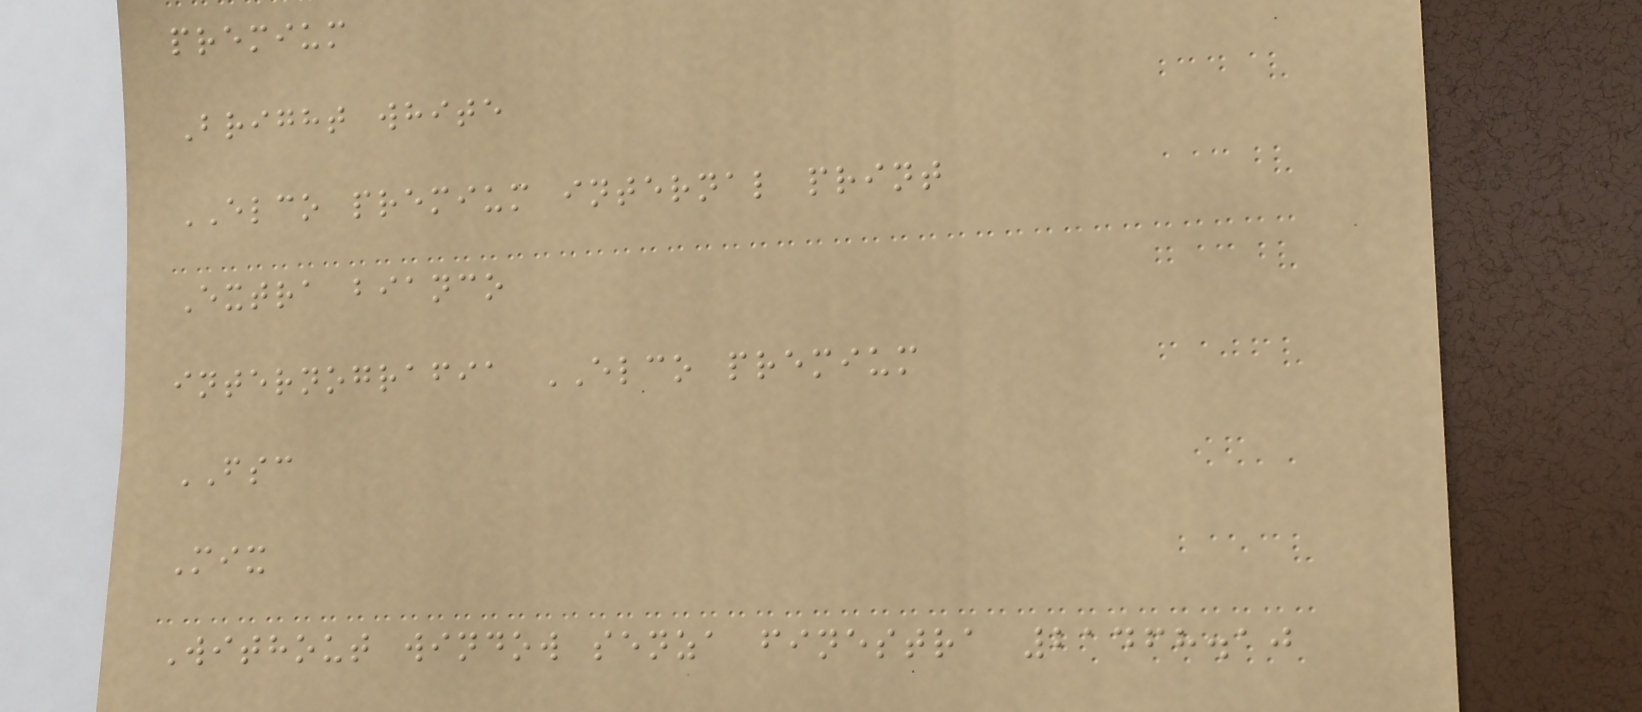premium
Bright white
ELCO premium internal print
Extra bianco
internografia ELCO premium
FSC
Mix
Without window senza finestra 21468.10
